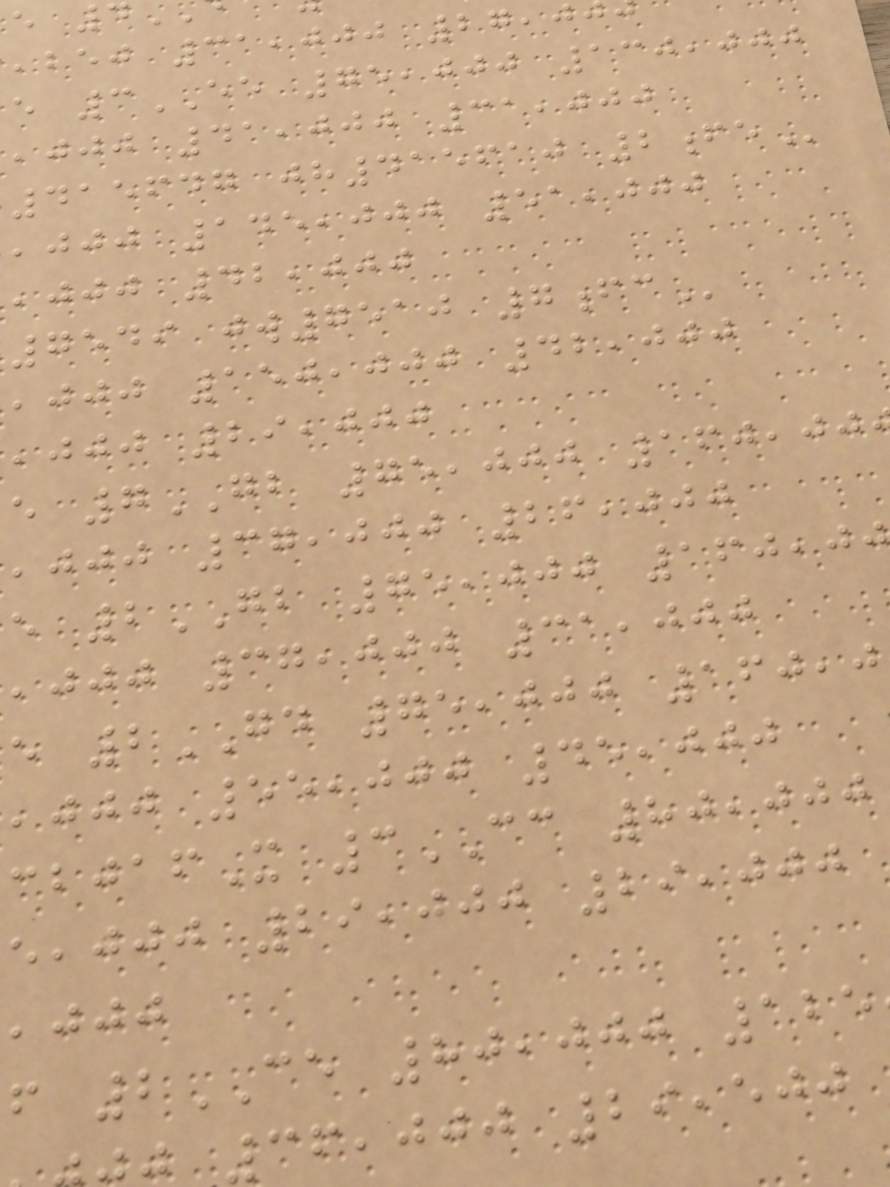,bej 31,000 27,0
e 3EE 75,000 130,000
,jjj 41,000 31,000
415647 jh415610
,jjj 145,000 51,000
,jjj 42,000
7549 jw7510
,jjj 150,000 42,000
,jjj 29,000
e 7GB 75,000 160,00
,jjj 37,000 26,000
e 2GB 75,000 160,0
,jjj 37,000 31,000
e 2GD 75,000 160,0
,jjj 55,000 45,000
X 3CC 80,000
,jjj 29,000 29,000
,jjj
f 2CE 80,000 125
36,000 29,500
